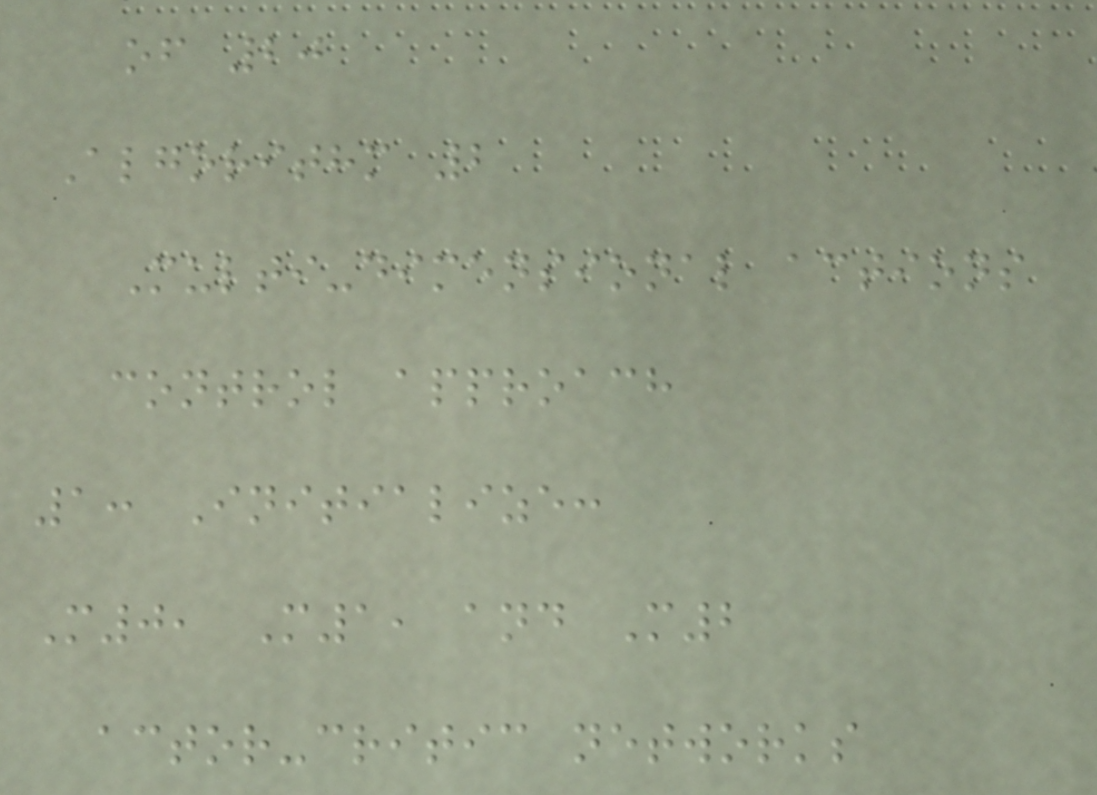of 20
Algorithm 2
Multi-dimensional actions
control approach
1: Initialize:
M0, M1, and M2
actor-critic networks
